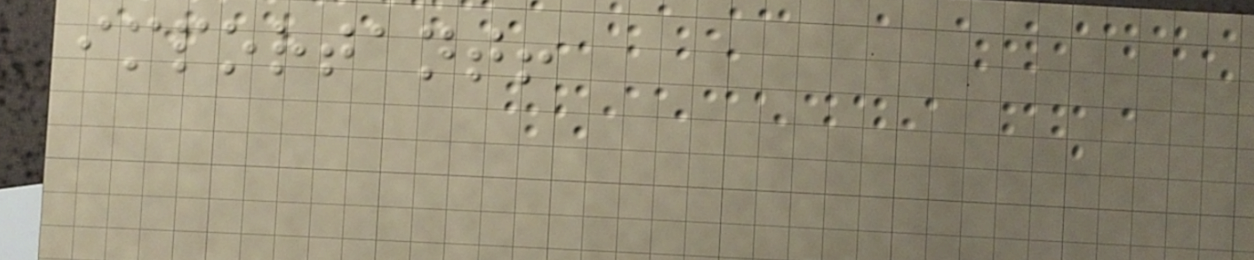important!
